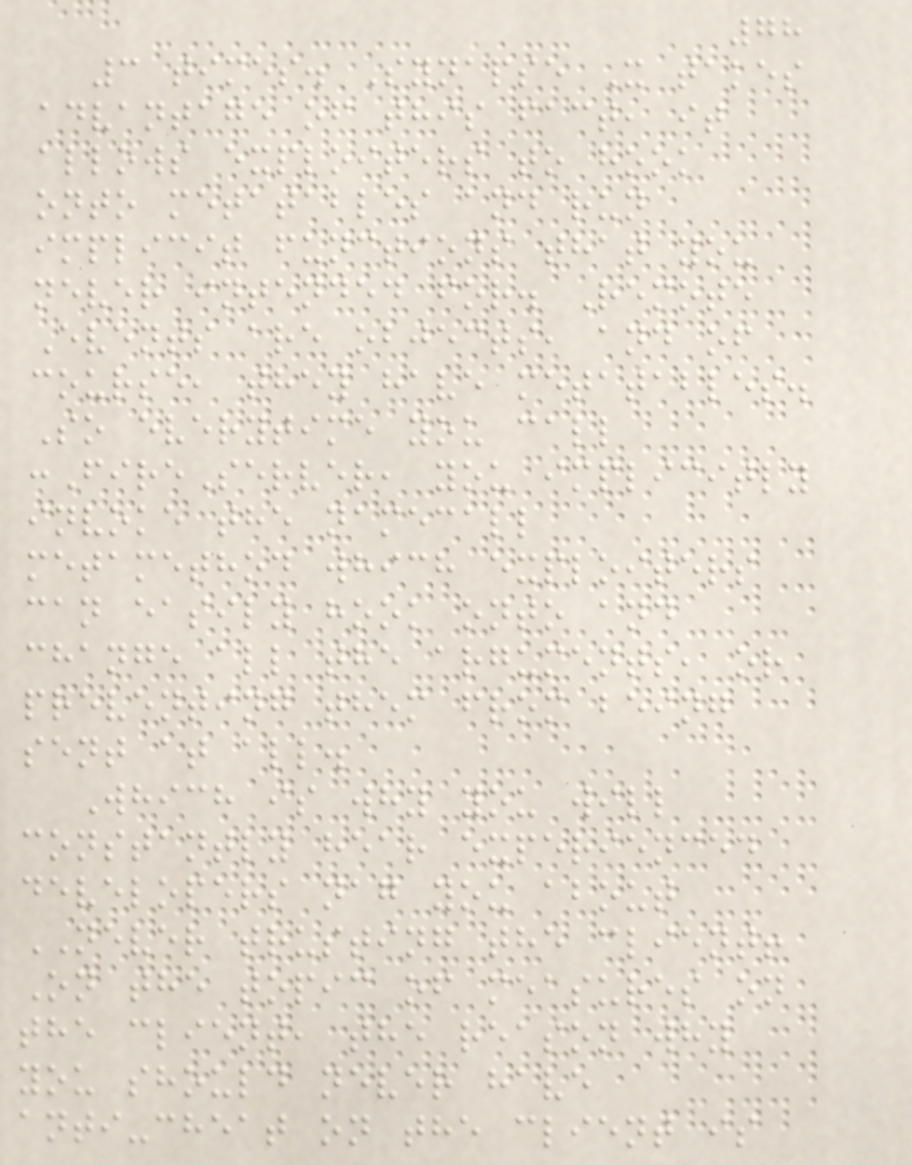78
3 times. Synapse X takes
advantage of this fact, it
allows exploiters to hook
onto metatables and run
implicit functions that you
never intended for. Remote
Events are objects, and of
course, they have metatables.
So everytime you call
:FireServer, you implicitly
invoke the namecall
metamethod which exploiters
can easily hook onto and
change all the arguments, or
preventing them from being
sent at all.
Which is why you will
constantly hear experienced
developers nag you about
NEVER trusting the client!
On the topic of measures on
the client, the reason why
you should never have
anti-cheat on the client is
